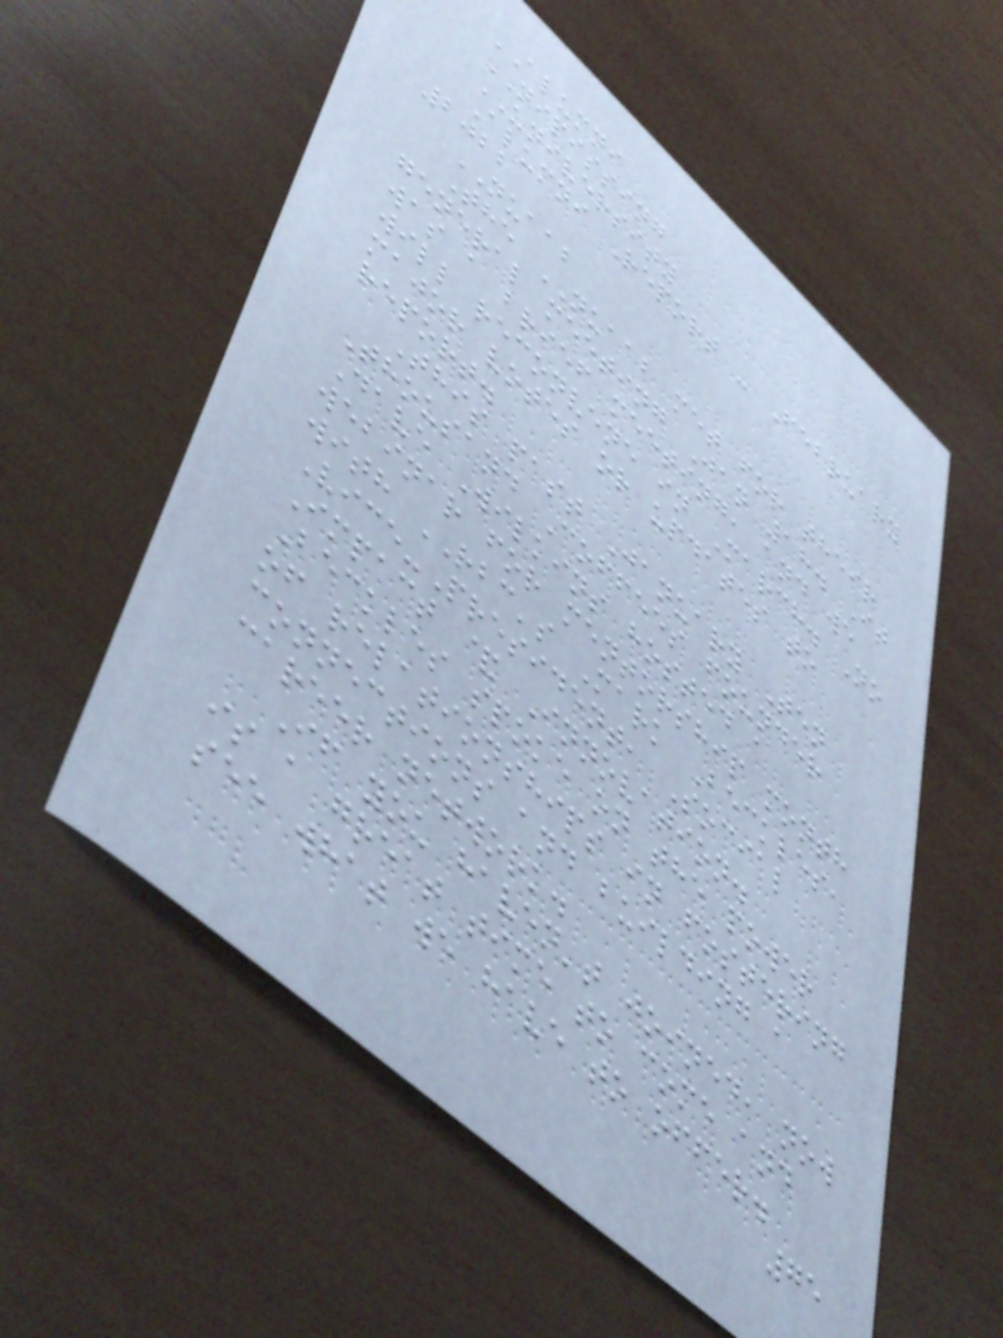ALUMNI
NIPISSING
UNIVERSITY
Alumni Report - February
2022
NUAAB
The NUAAB met for their
general meeting Jan 18. It
was a brief meeting, and we
will reconvene in March. No
major votes or updates to
report.
This past January Ten
Thousand Coffees founder
Dave Wilkins hosted a
webinar for mentorship month
with RBC's Mark Beckles,
Vice-President, Social
Impact & Innovation.
Beckles spoke on the power
of relationships in fostering
connections and building a
career network.
If you haven't joined, now
is a great time to come and
see what we have to offer.
75
